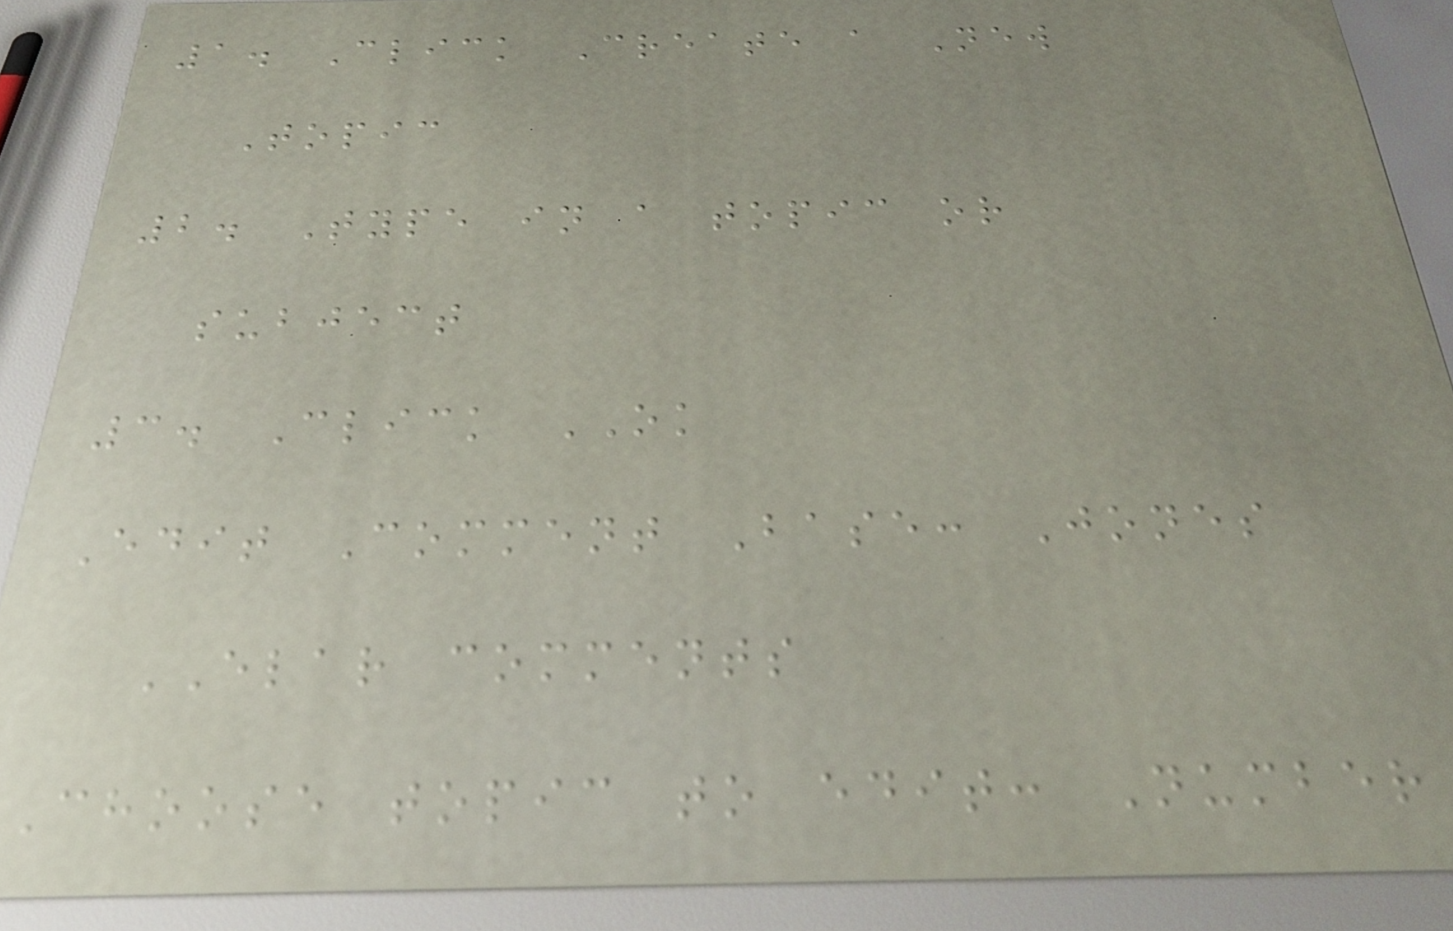1. Click Create a New
Topic
2. Type in a topic or
subject
3. Click OK
Edit Comment Base: Jones
ELAR comments
Choose topic to edit: Number
